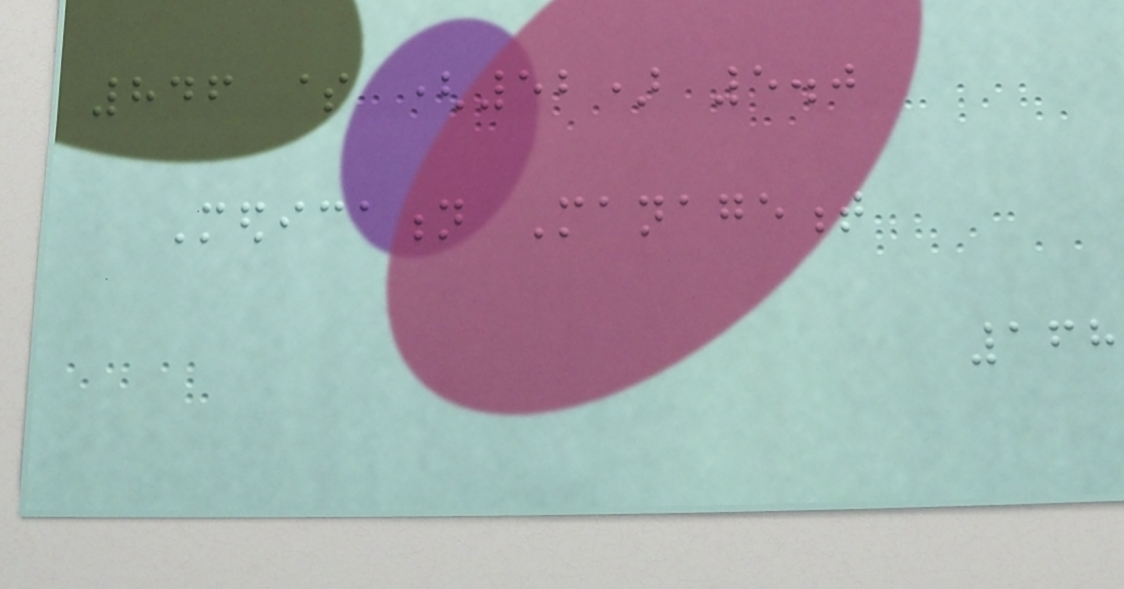846 $ (52) 5.0
Medication Management
168
